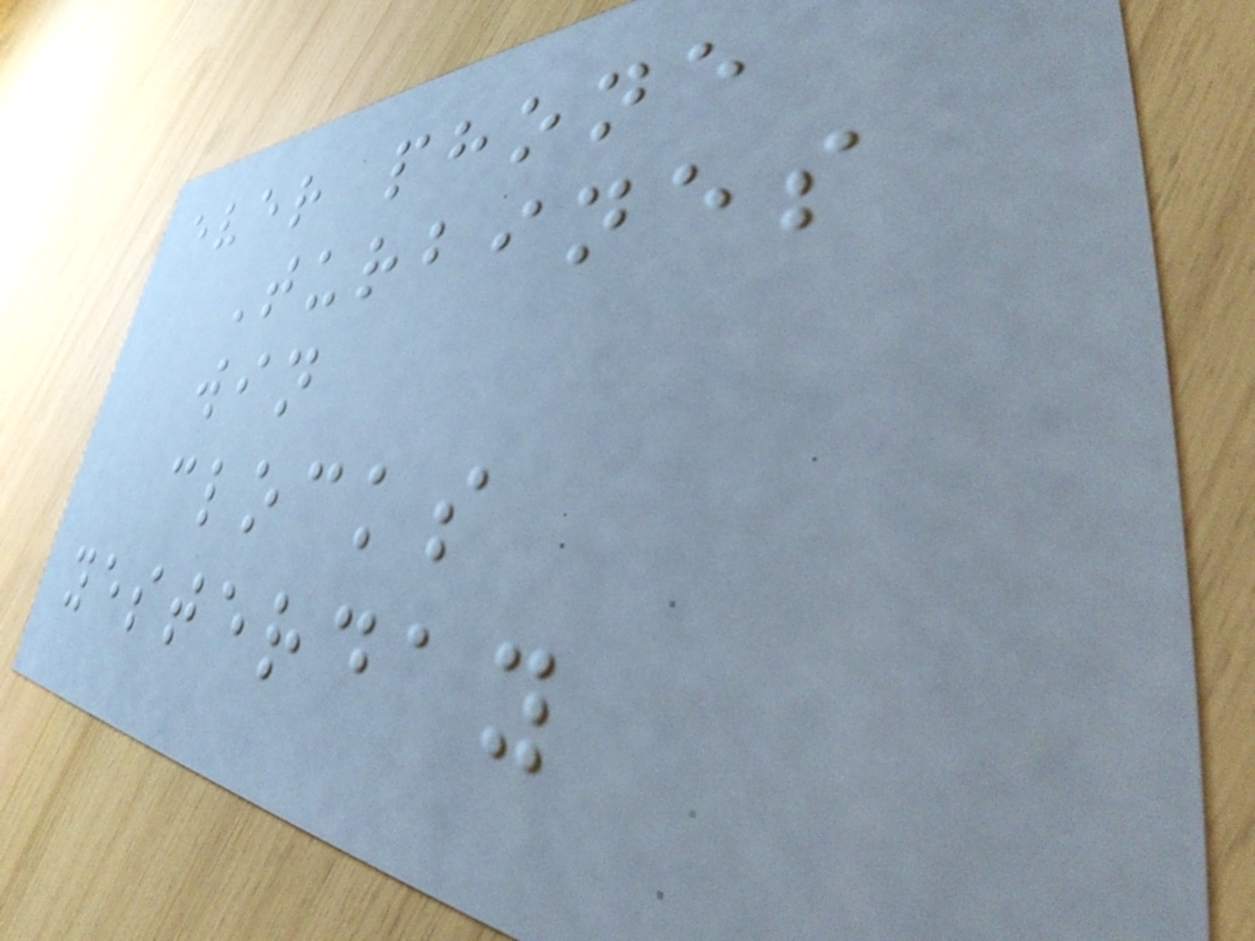ever phone
Turbines
win
clocks
yesterday
